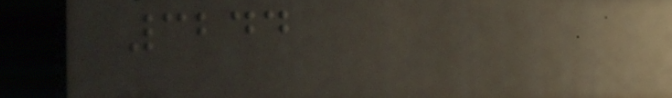3244
